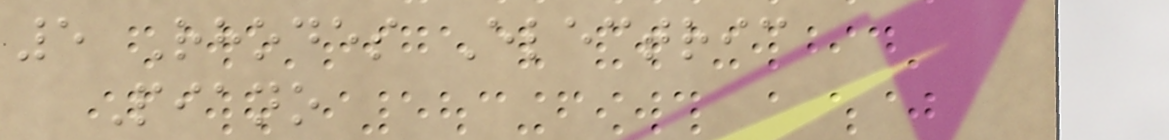5 Rhodes Electric
Piano
